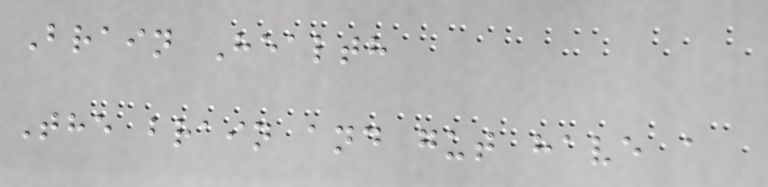Brain Health
The brain and gut have a
